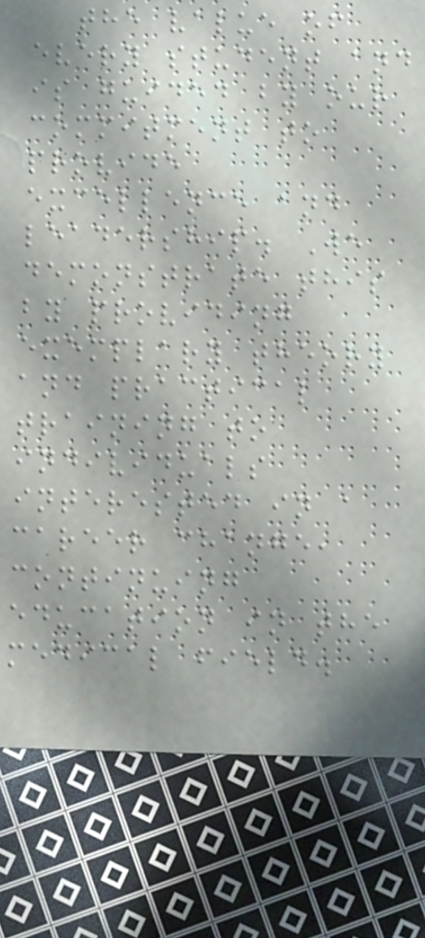the value of
every student and
is guided by our
commitment to
provide
excellence and
leadership. We
demonstrate this
by providing
exemplary theory
and practical
training to
individuals
interested in a
career change,
continuing
education in the
medical field.
